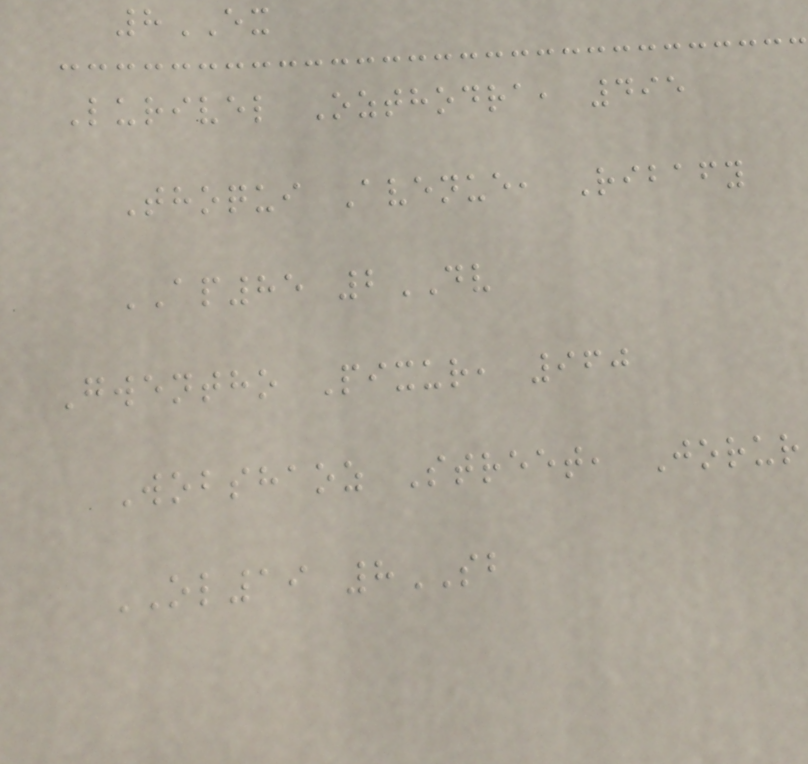8EX
Lurivel Ozthodra, 495
Thoqui Avenue, Ribafy
AP85 2DV
Gwentho Pixur, 960
Wobshaoz Street, Jorur
OL19 8SB
